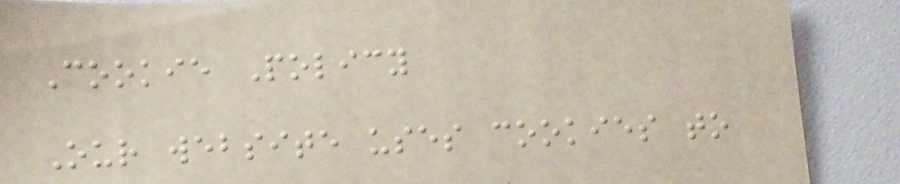Cookie Policy
Our website uses cookies to
